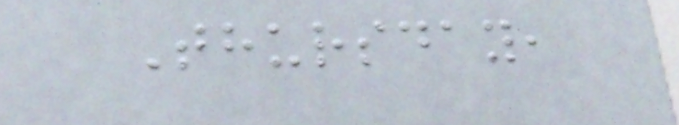Thursday,
